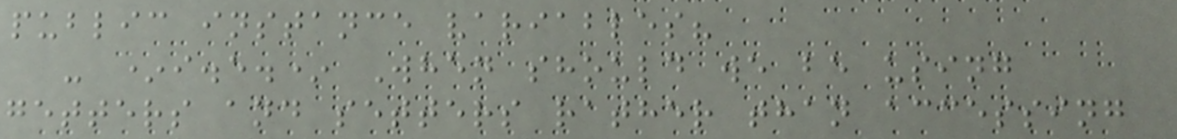public instance variables?
- *i.e.* When should we be using
getters and setters rather than accessing
